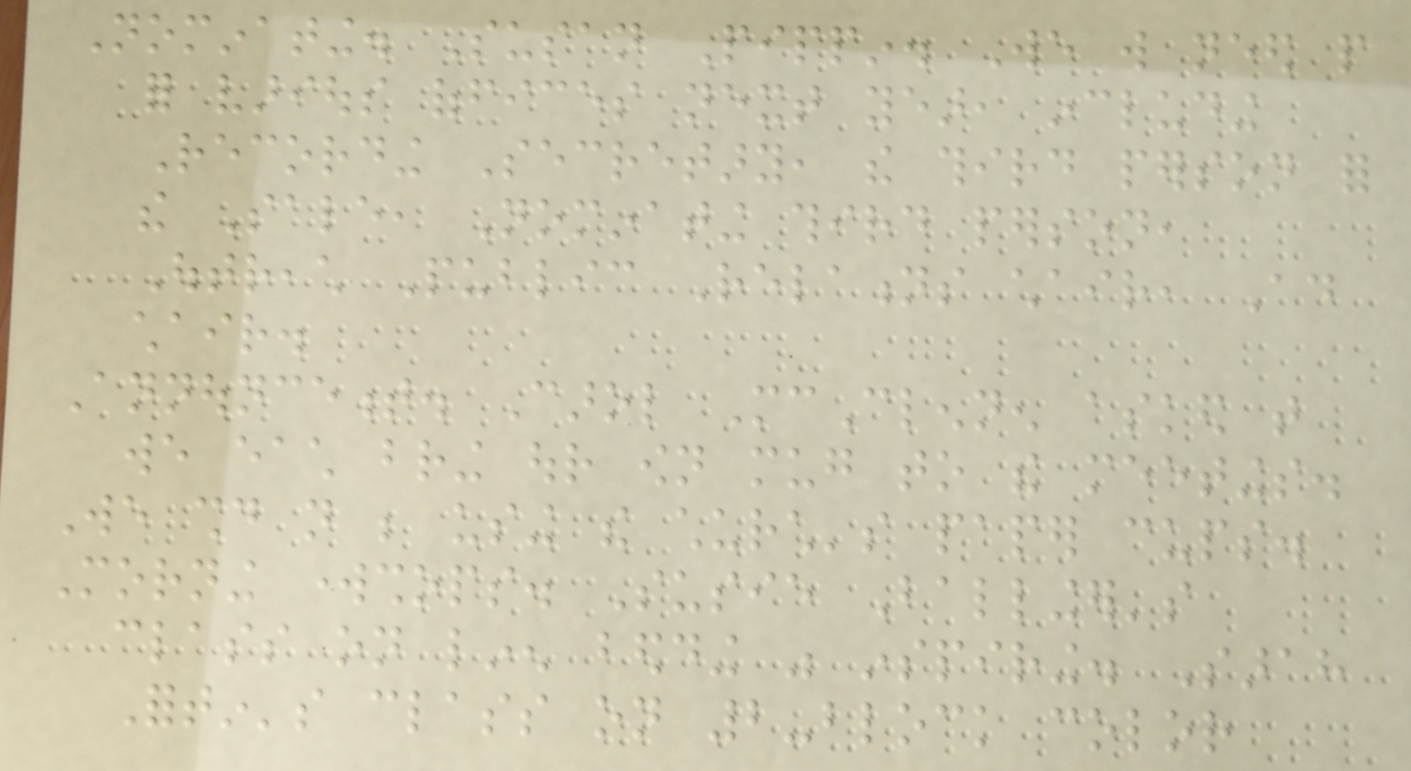Nominating. Susan Pippin. We will need people
for various offices next year, including
Recording Secretary, the third person for
the Sale, Nominating third person,
Outreach Public Relations chair, Ad
chair.
Announcement. Carol McClennen asked that
we each bring our own mug to the meetings.
We should not be using the church's paper cups.
Morning workshops. Susie Ballinger's
class on linen bedding was inspiring. Sarah
Fortin's class on 2-block color
